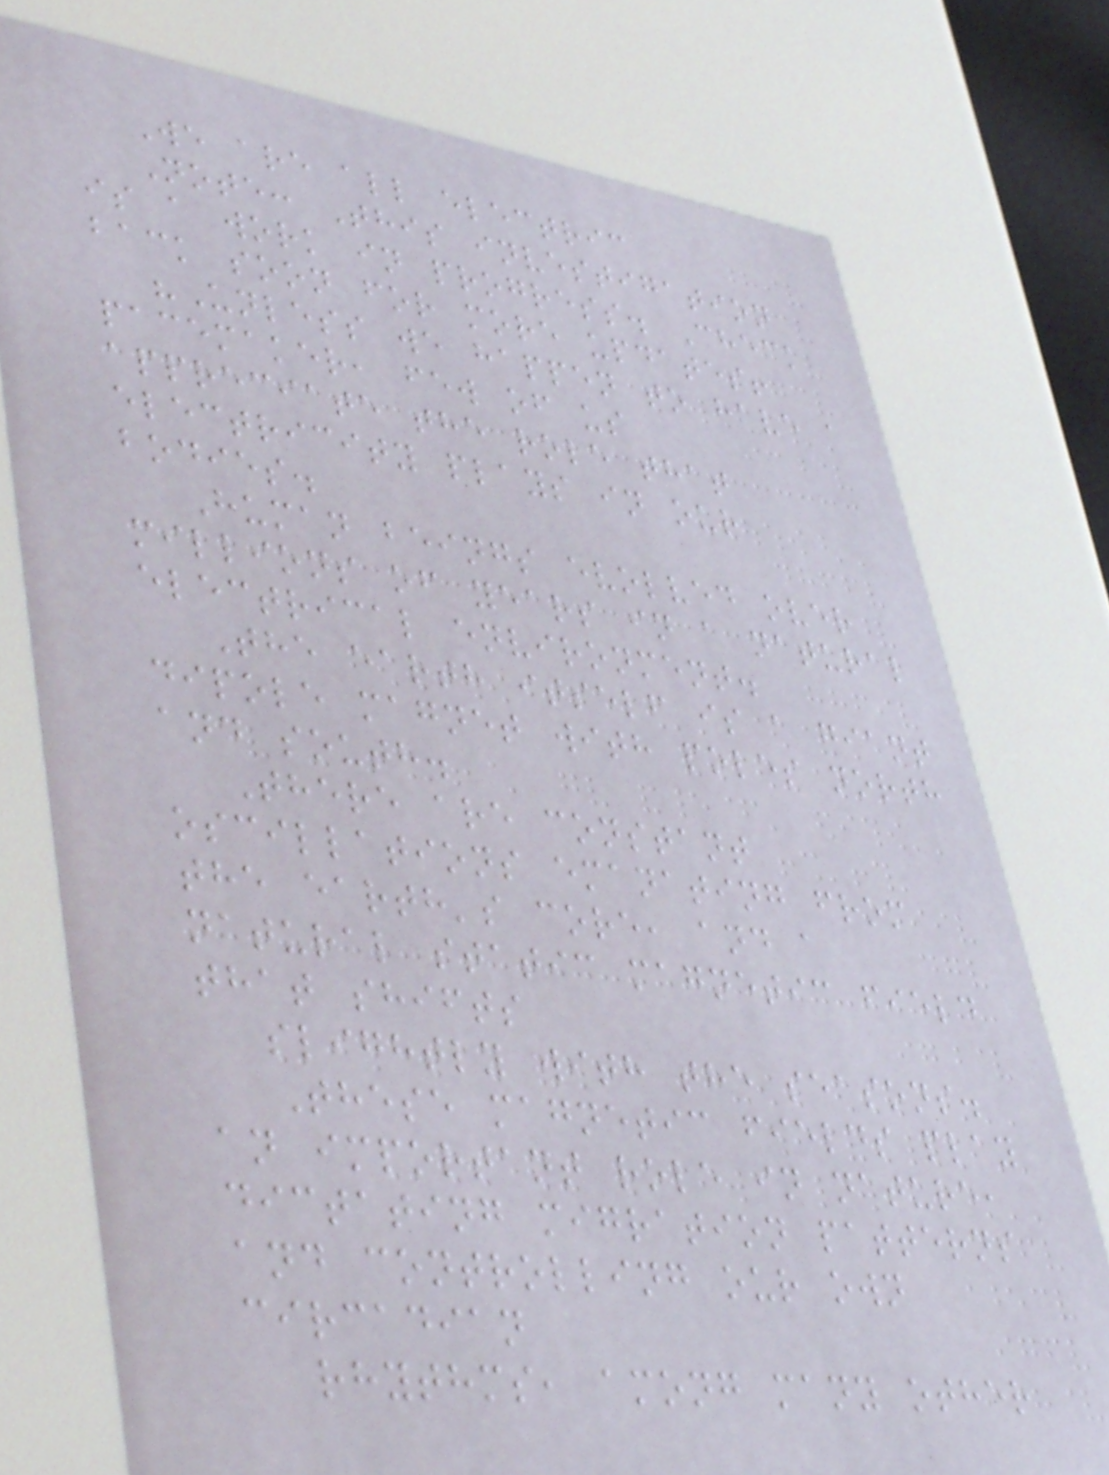We are all electric
Note: This investigation
is a work in progress. Check
back soon for more updates!
"Unless we happen to have a
pacemaker, few of us
appreciate the role that
electricity plays in our
bodies.
Human beings evolved over
millions of years in a natural
electrical environment.
The earth itself is a giant
dipole magnet with poles north
and south.
There are constant
oscillations emanating from
the earth's core, and a
natural static magnetic field
that shifts
slightly with the seasons.
These magnetic fields play
an important role in nature,
dictating migration patterns
and controlling our own
circadian
rhythms, among many other
